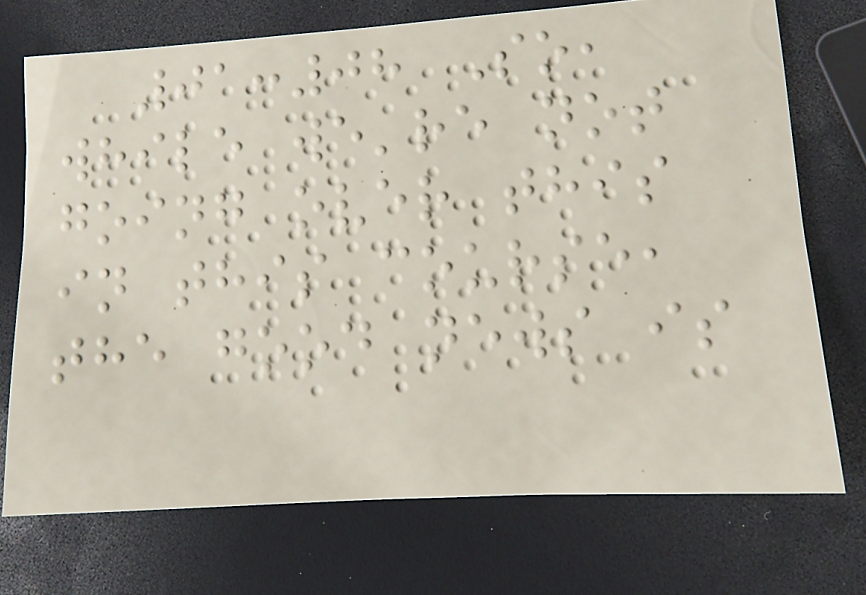01:08 So,
while we're not
going over this
in this course,
the good news is
